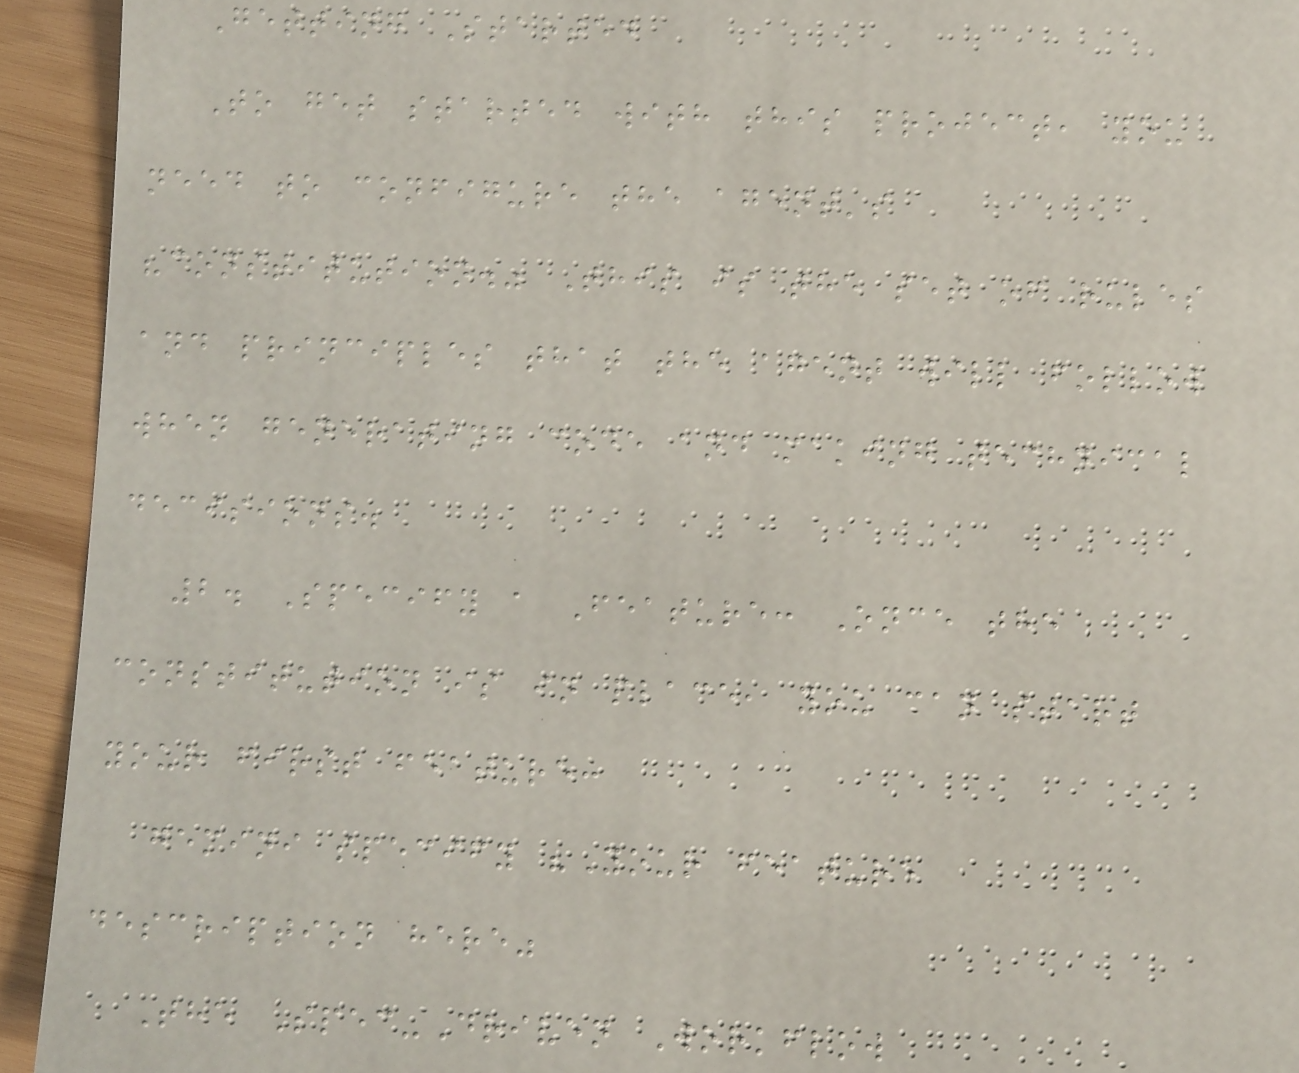Getting Started
To get started with this project, you
need to configure the agent's
"constitution." This is the set of rules
and principles that the agent will follow
when generating code and making technical
decisions.
2. Specify a Feature: Once the
constitution is in place, you can start
your first feature:
gemini specify "Your feature
description here"
The Spec-Driven Workflow
